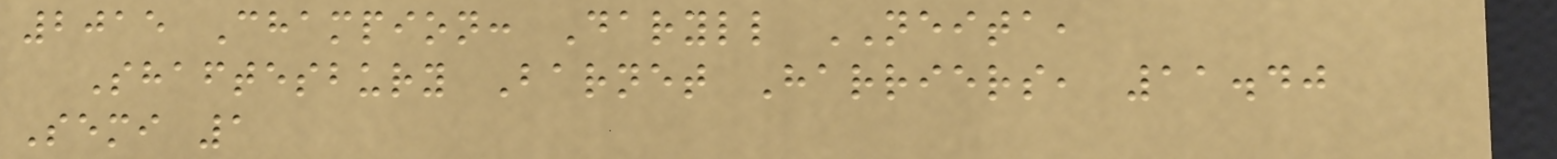2015 Champion: Daryll NEITA,
Shaftesbury Barnet Harriers, 11.40
Semi 1
